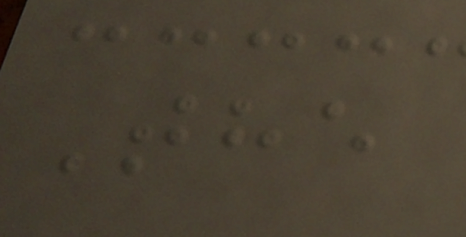The
